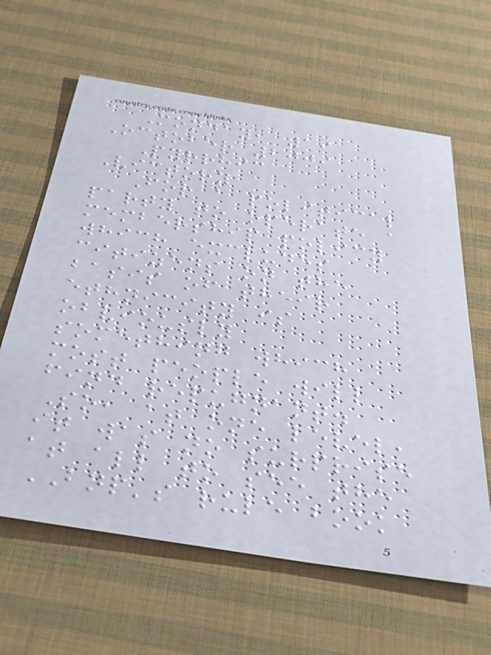Monday, 19
October 2009
Pyrrhic
Victory
For a political
party to operate a
membership policy
which excludes
citizens on the
basis of their
ethnicity is
obviously
something which
most people will
find repugnant.
So, at one level,
it was no surprise
at all to see the
BNP's rule book
